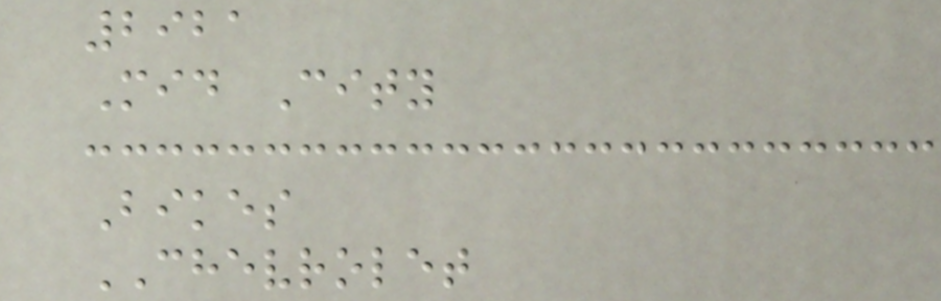2921
Mid City
Bikes
CHEVROLET
